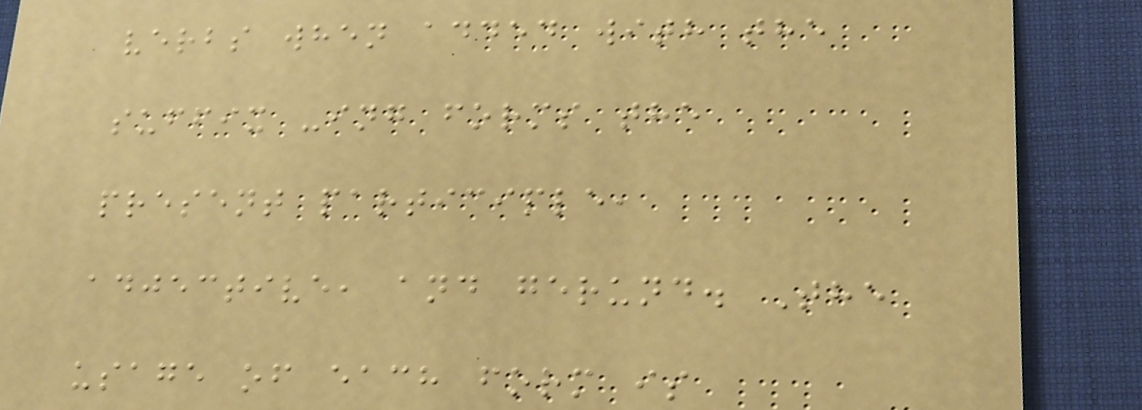verbs when added with the
suffix -ing forms the
present participle,
adjective, and gerund. The
usage of each form is
